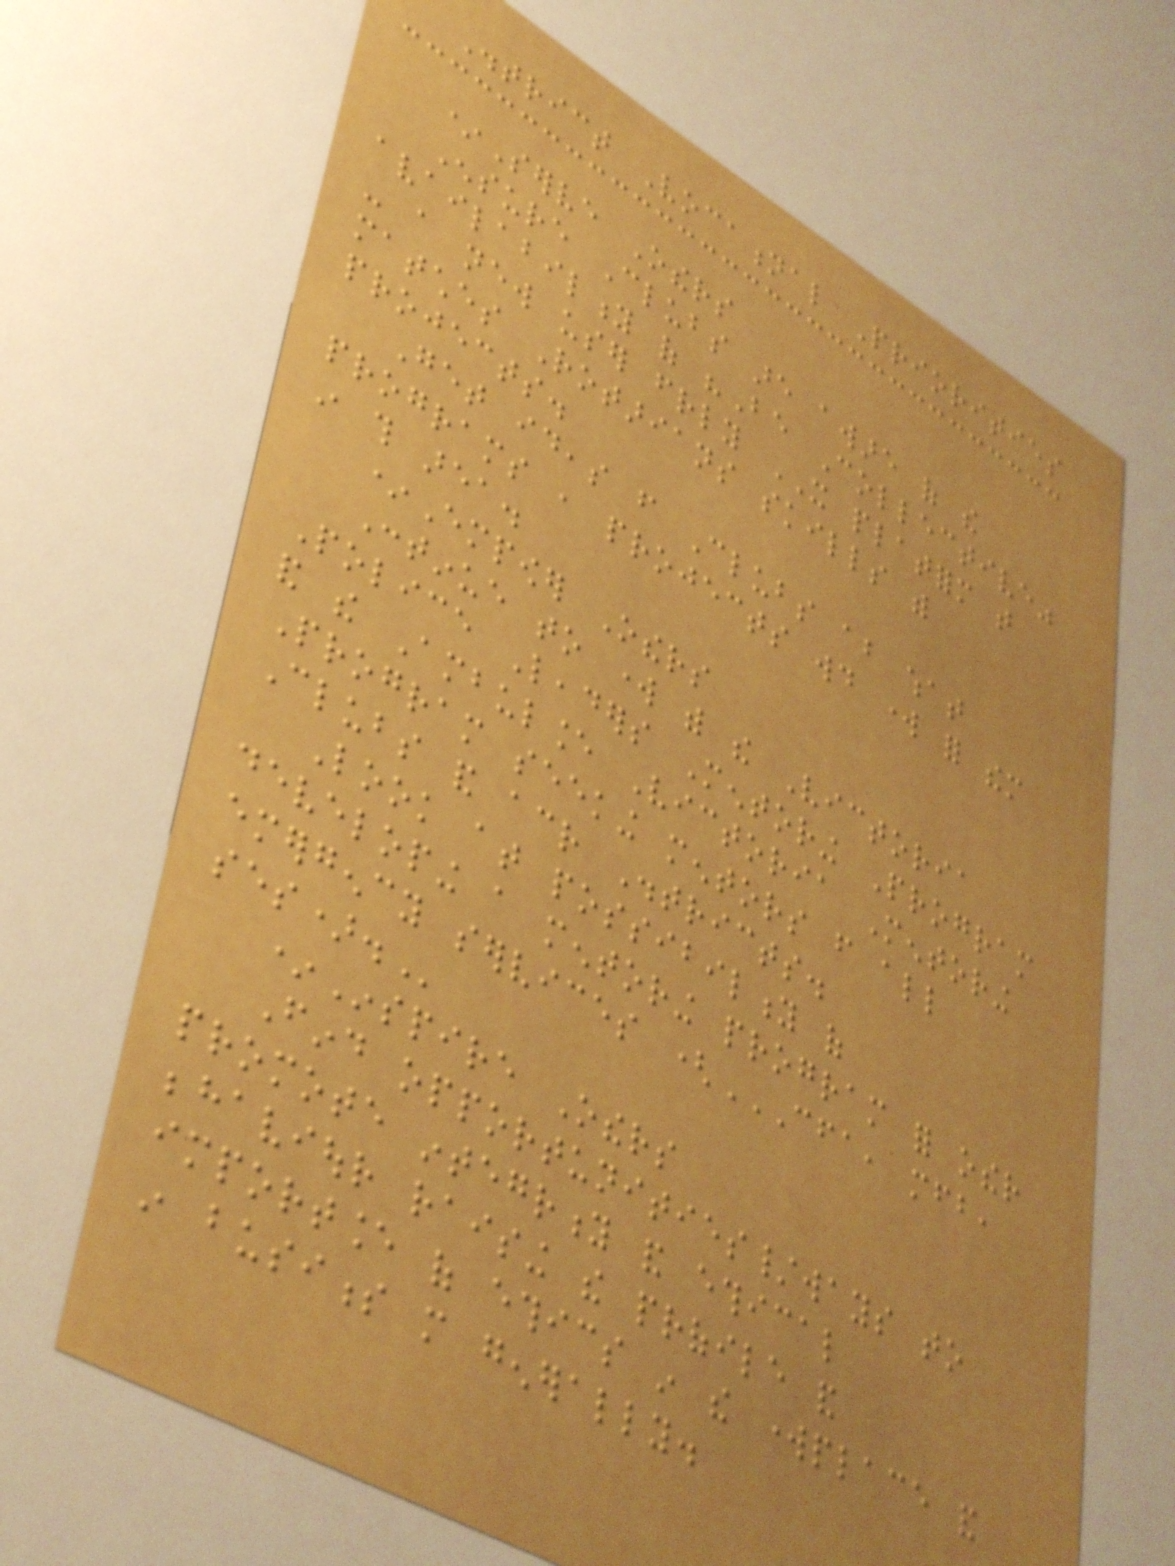District Vocational Priorities
*Serve Others
Ensure Clubs are aware of the
availability of "Be Collective"
- a new user friendly IT platform that
matches Rotarians skills with
projects.
Get ideas from Clubs about what
programs , projects would work for them
in this area.
*Empower Others
Continue to work with the Victoria
Police Leaders Mentoring Program
and the Ambulance Victoria Mentoring
Program seeking mentors from all
Clubs and across Districts.
Look at possibility of
developing a mentoring program for other
emergency services (CFA, MFB,
SES).
*Inspire Others
Find opportunities/ways to
promote integrity and ethical
behaviour raising the profile and
importance of ethics in the workplace and
in business more generally.
